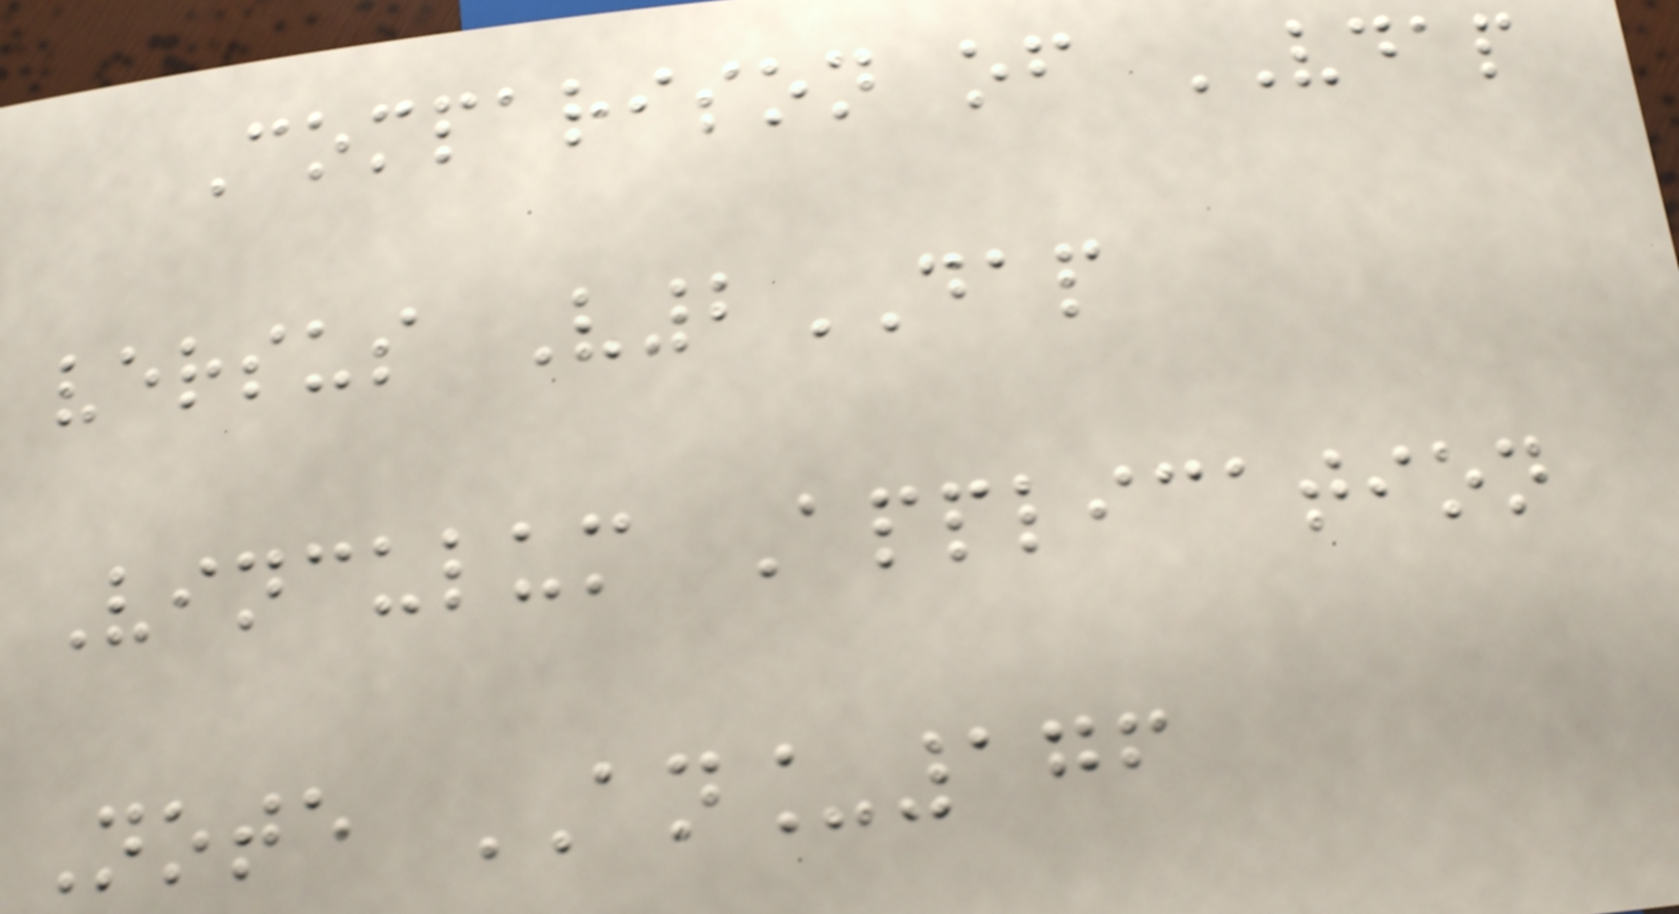Comparison of VDAP
versus V2DAP
Vinculum Application
Note AN_176
